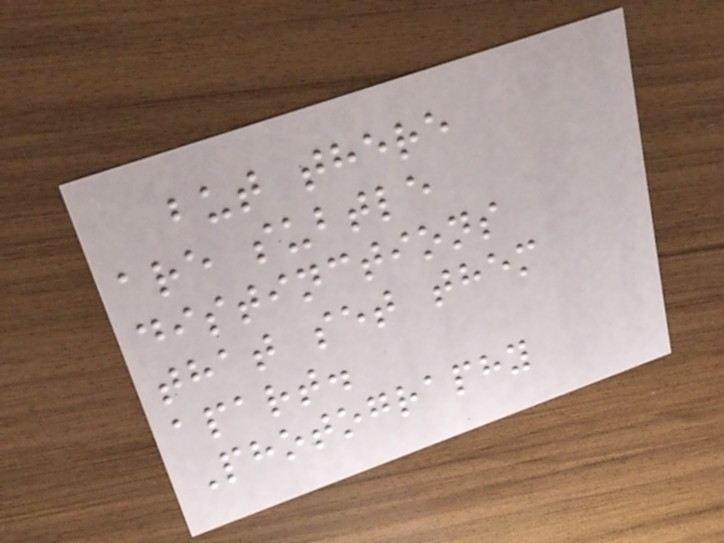but there
are subtle
distinctions
that set them
apart.
Photography
